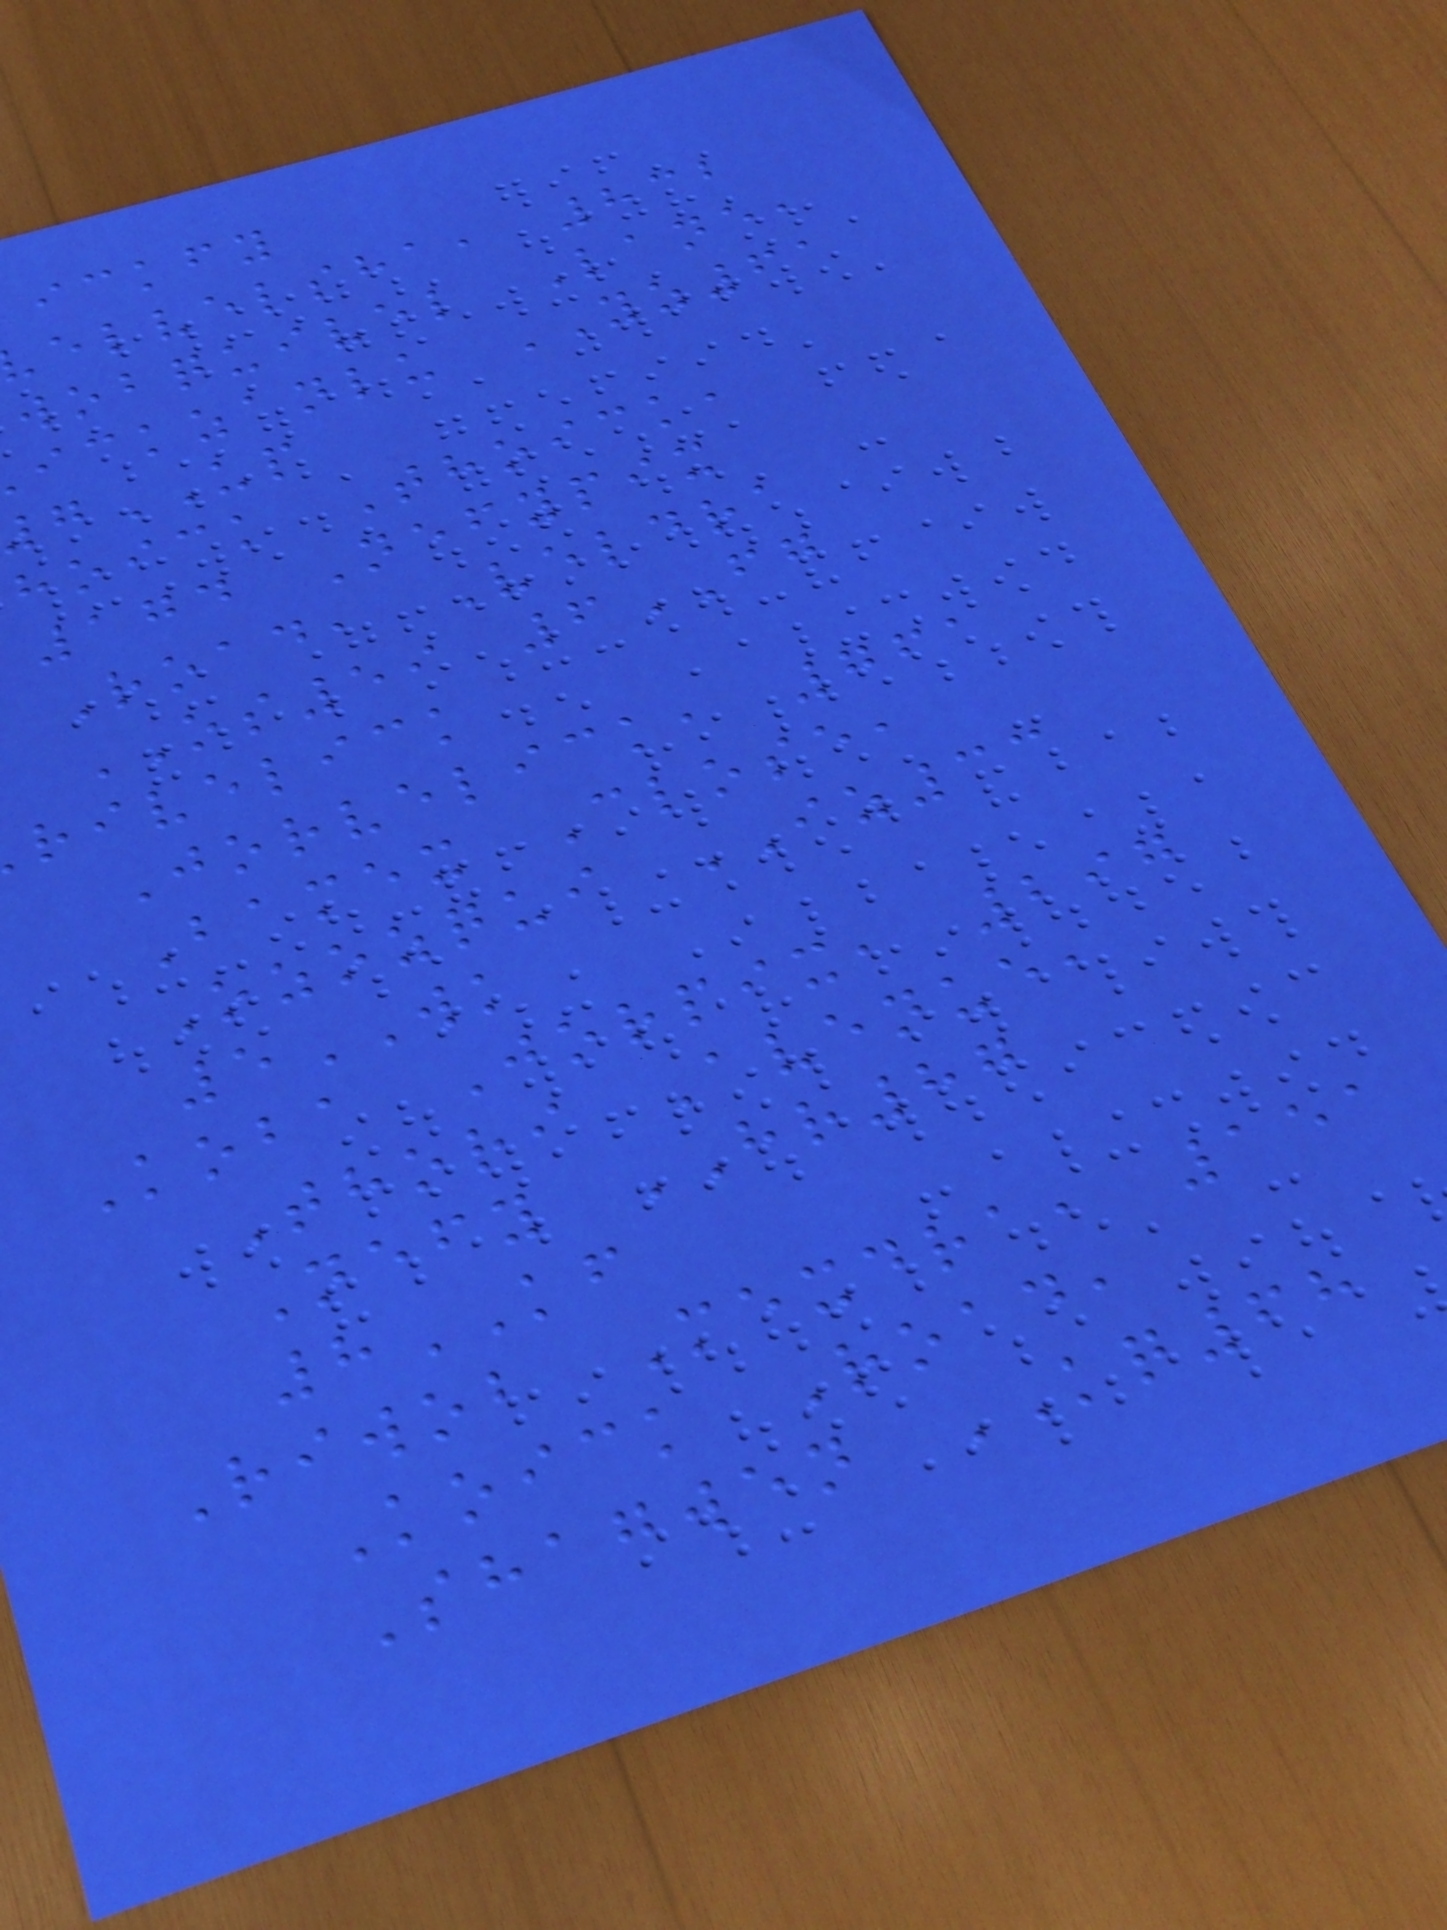ickfy
elvelsha, 832
wobquivel Lane,
ickzanlu YZ61
UP
hoick Thoick,
174 Nefypix
Road, Veldra
OS59 6FG
rivelick
Jorvelick, 761
Bamex Close,
Ozozqui IZ33
5WK
Koba Jorpix, 297
Thori Avenue,
Nefy HR87
8KF
Riwob Mexdra, 151
Koick Road,
Shagwen KQ68
